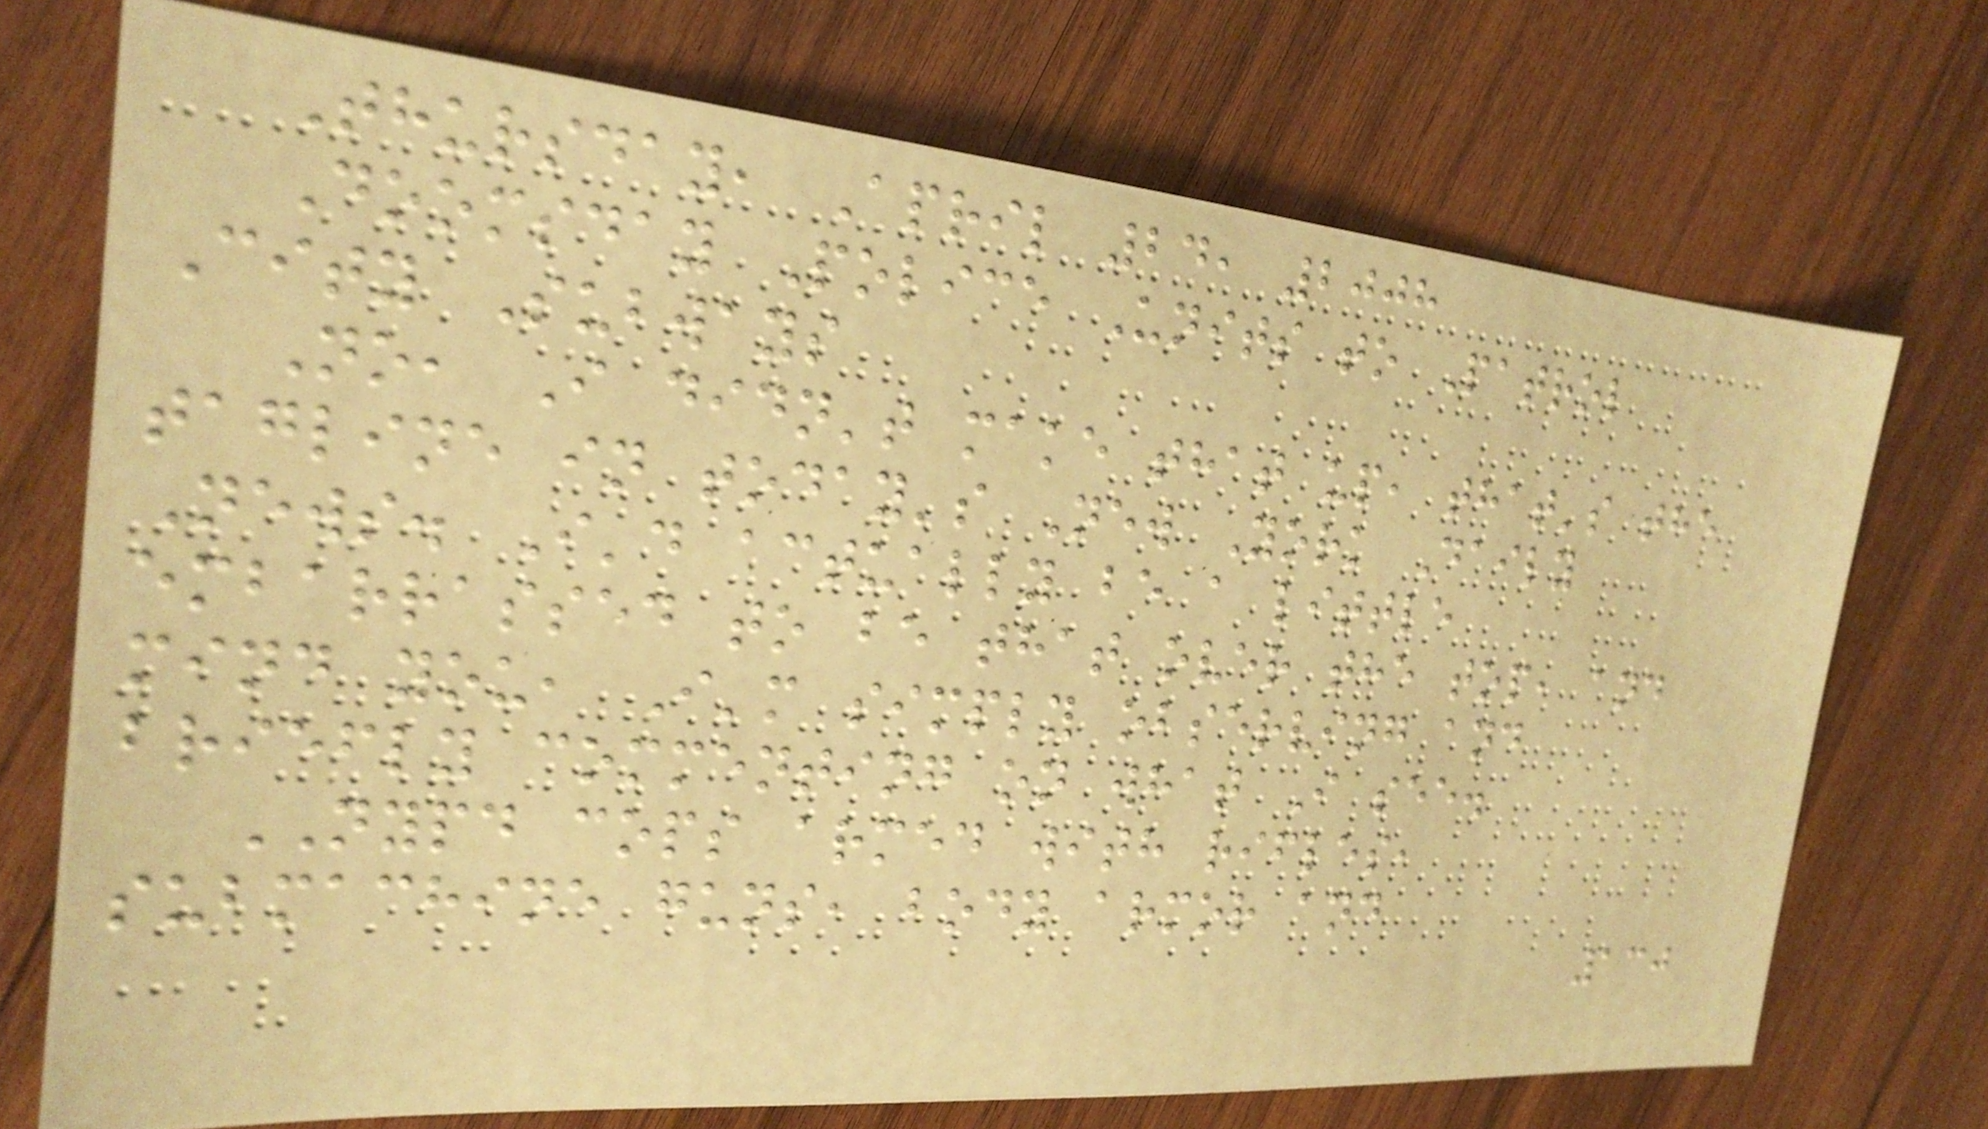Thursday, April 24, 2008
Doomsday Police Units to Patrol
City Subways
No, I didn't make that up, that's the
tagline in today's New York Daily
News. I'd actually be a little
embarrassed to be that over the top, and
mind you, I'm simply observing and
briefly commenting on what I see.
NYPD cops armed with rifles,
submachine guns, body armor and
130
